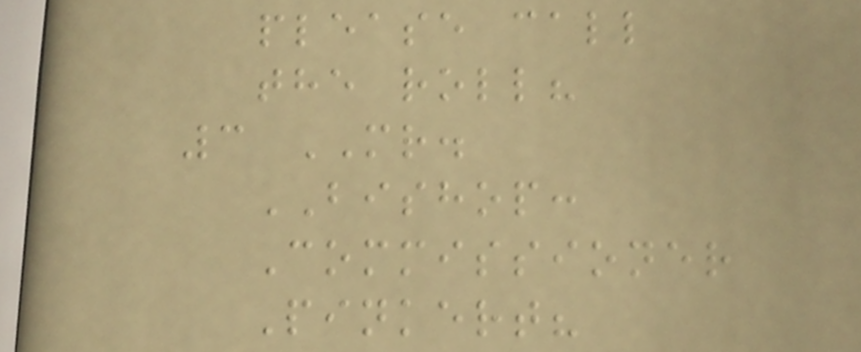please call
the roll?
3 MR.
BISHOP:
Commissioner
Pinkert?
